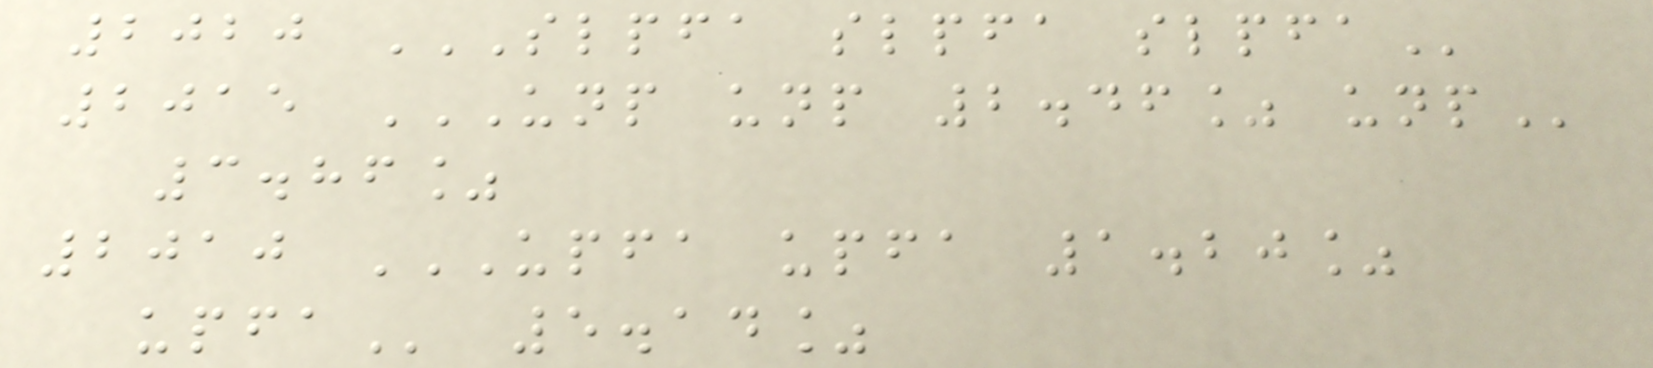2020 SLPFA SLPFA SLPFA
2015 UNP UNP 2.46% UNP
3.86%
2010 UPFA UPFA 1.20%
UPFA 5.14%
